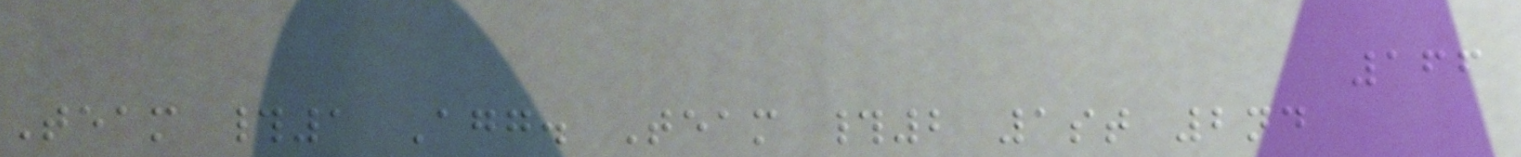166
Team #1 Agg. Team #2 1st 2nd
